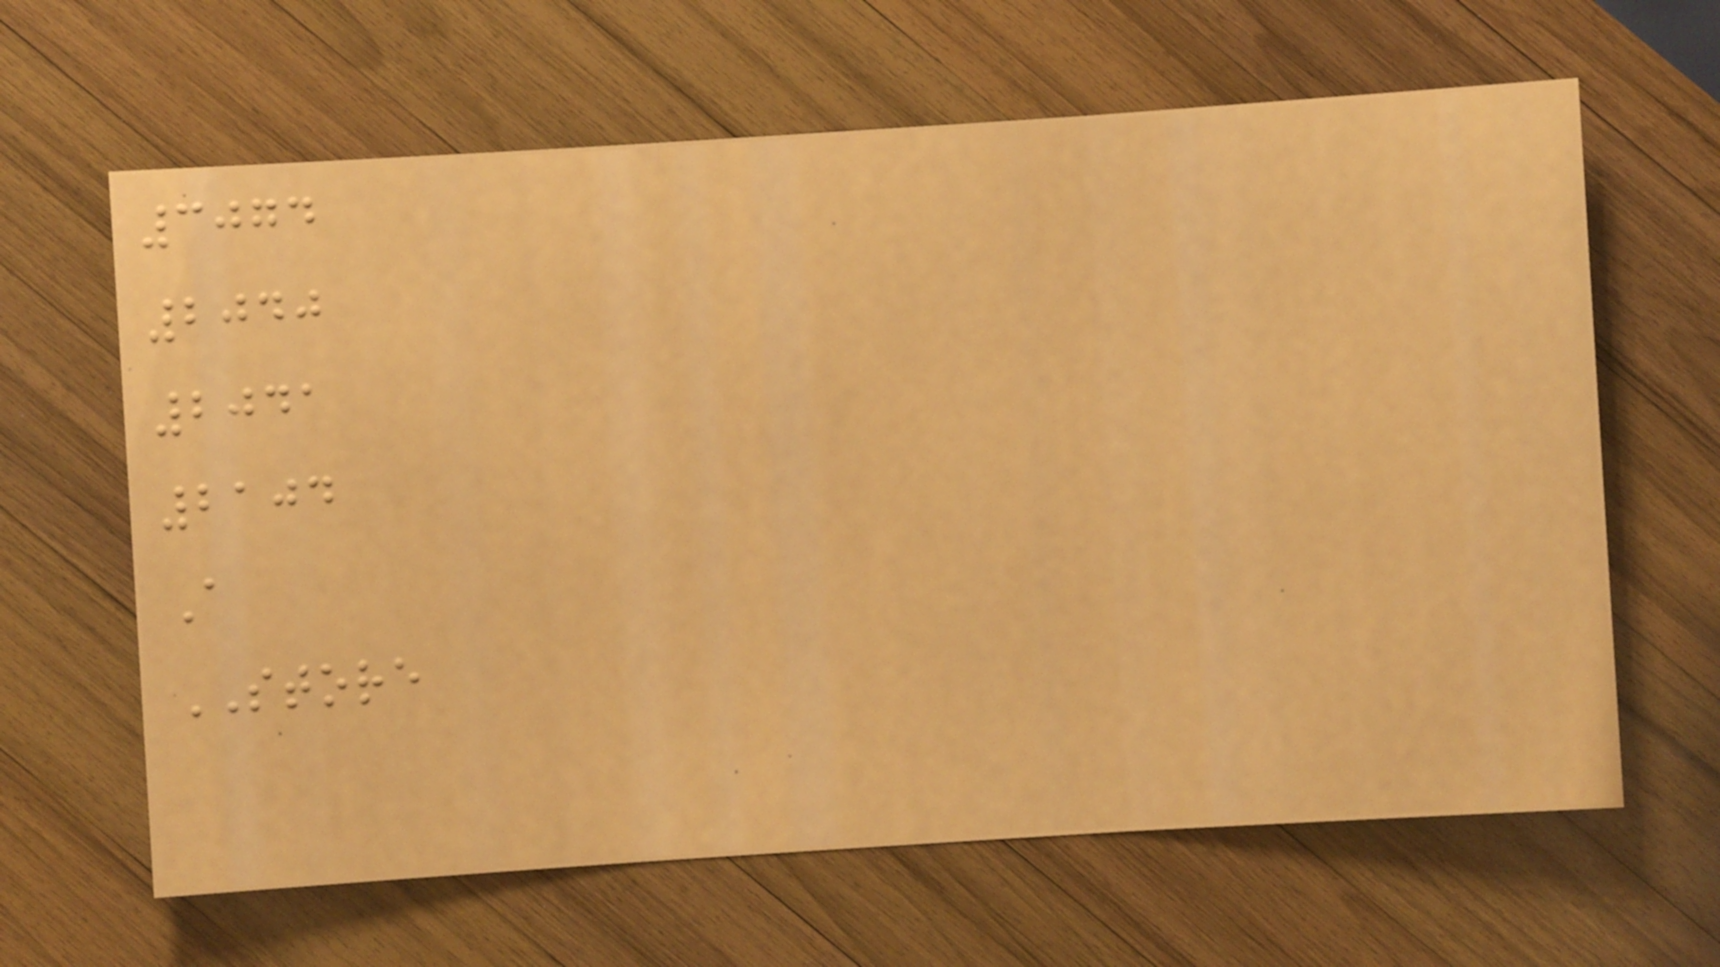3074
2040
2041
2104
A
STORE
